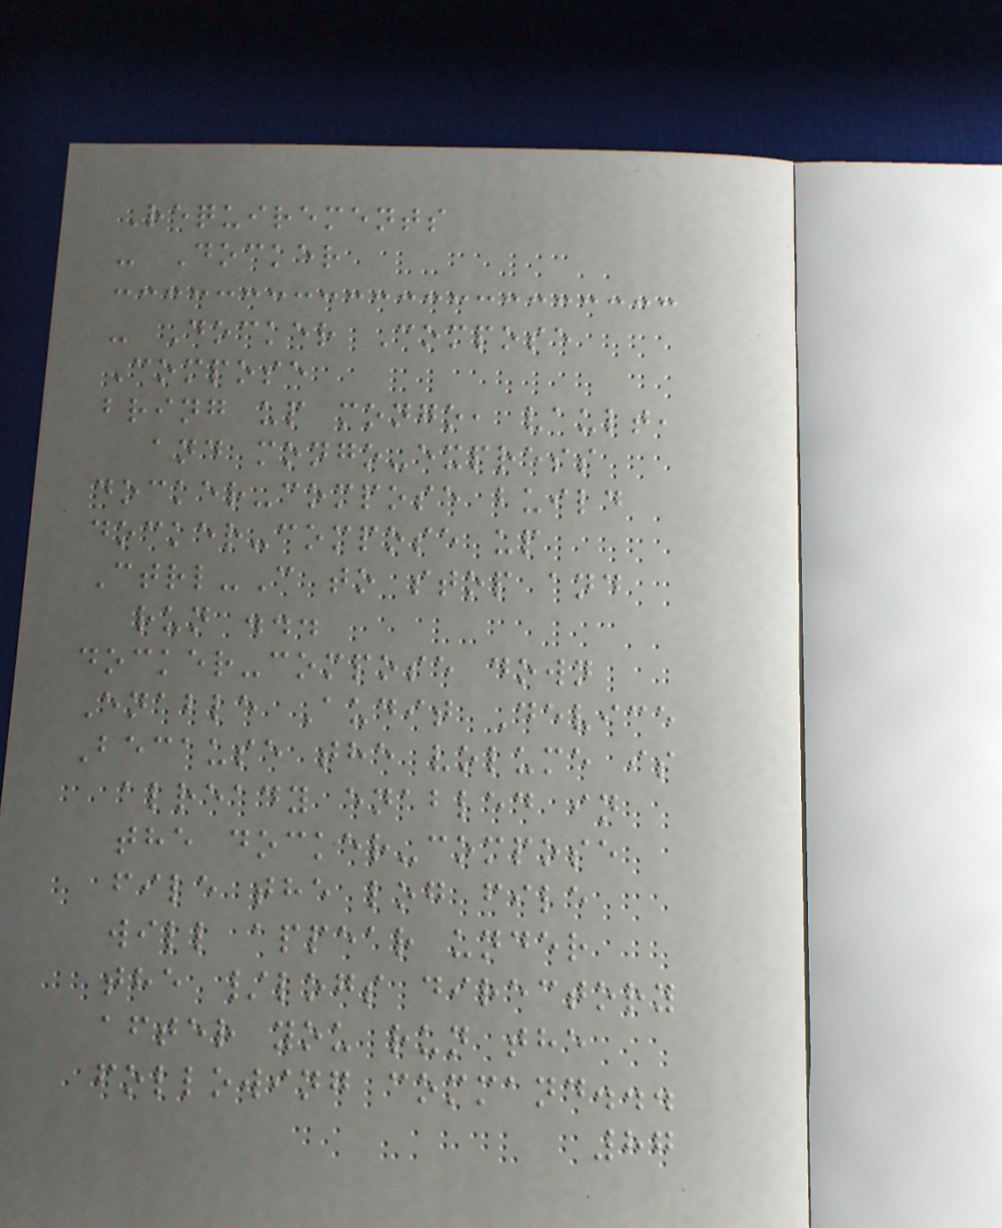Requirements
- Docker
- Docker Compose
Compose
bring up mongo, vault,
and mongo-express
docker-compose build
docker-compose up
Ctrl-C to stop and
run ...
docker-compose down
Enable Audit Device
Because the volume is
already enabled in
the docker-compose
file the log file
will appear under
the /logs directory
after you run the
following command...
87
